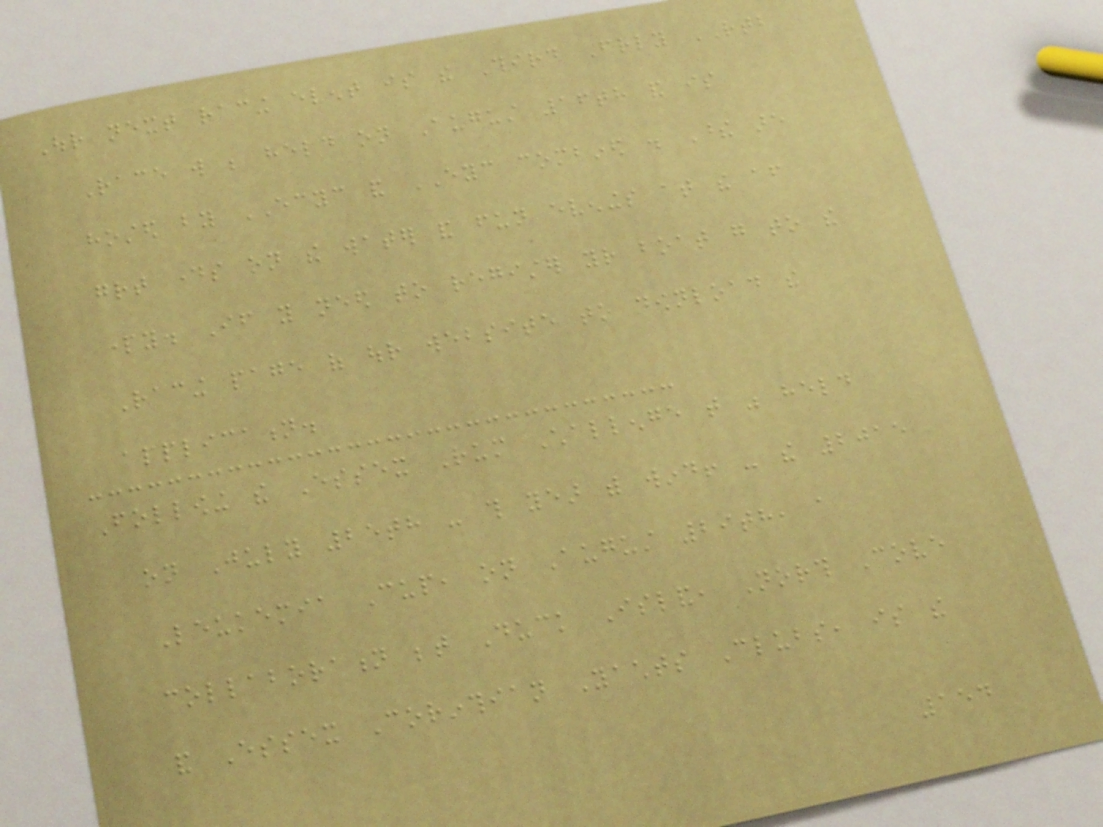Our next racing event is the Third Friendly RTB
Race will be held on August 16th and is
hosted by ECYC and EYC combined . These are
great days on the water and fun evenings at the after
party. If you need to register your boat go to the
Racing page of our website to download the
application.
Following the Essex Rum Challenge that was held
on July 25th - this year with wind! - the 2015
Leukemia Cup, on August 29th, a
collaboration between Duck Island, North Cove
and Essex Corinthian Yachts Clubs, is the
154
